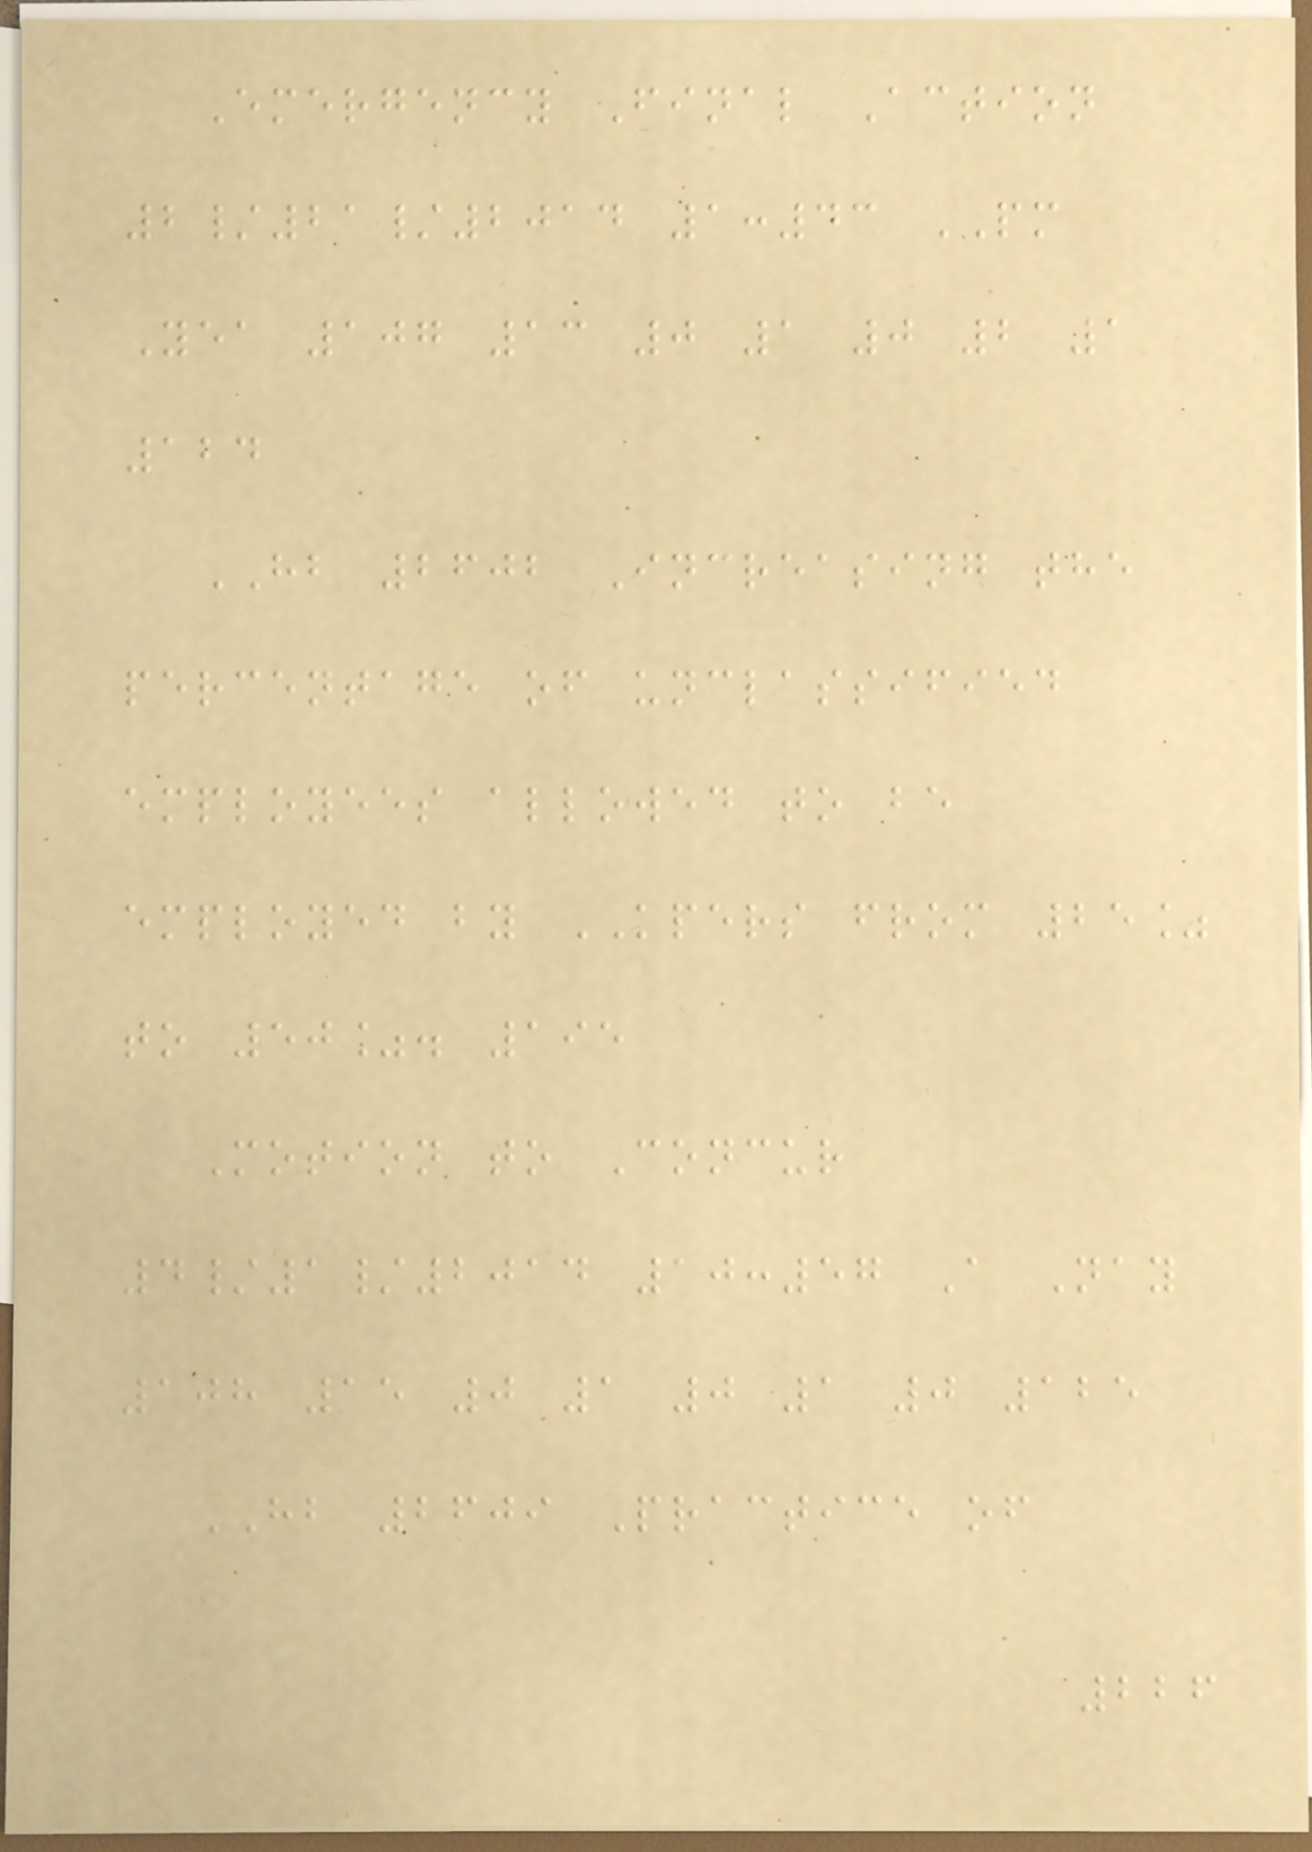Emergency Final Action
2/21/2014 1:43 PM
Yea 107 13 0 1 0 2 1
124
HB 2602 Increasing the
percentage of unclassified
employees allowed to be
employed by KPERS from 25%
to 50%. 195
Motion to Concur
4/1/2014 10:57 A Nay
108 15 0 1 0 1 0 125
HB 2609 Practice of
226
